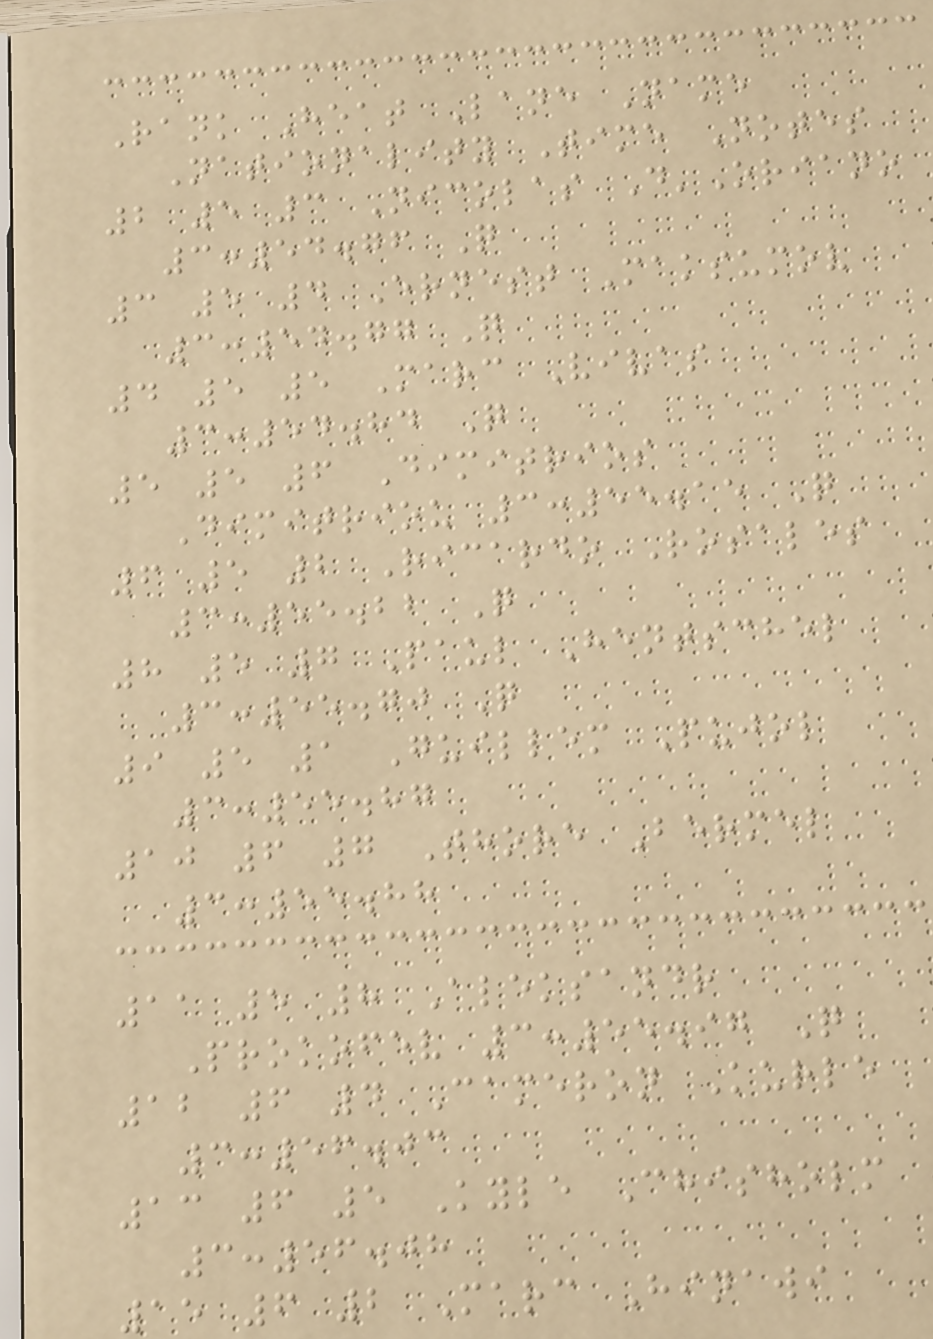Rank Heat Lane Name
Nationality Time Notes
2 5 3 Nicolas D'Oriano
3:54.76 Q
3 5 4 Ernest Maksumov
3:54.77 Q
4 5 5 Marc Vivas
3:54.84 Q
5 5 6 Dimitrios
Dimitriou 3:55.15 Q
6 5 2 Ricardo Rosales
3:55.22 Q
8 5 7 Paul Hentschel
3:55.70 Q
9 5 1 Guillem Pujol
3:55.87
10 6 7 Thore Bermel
3:55.88
11 5 8 Aleksandr
Prokofev 3:55.97 Q
12 6 4 Cameron Kurle
3:56.03
13 6 5 Kyle Chisholm
3:56.08
15 6 2 Marc Hinawi
